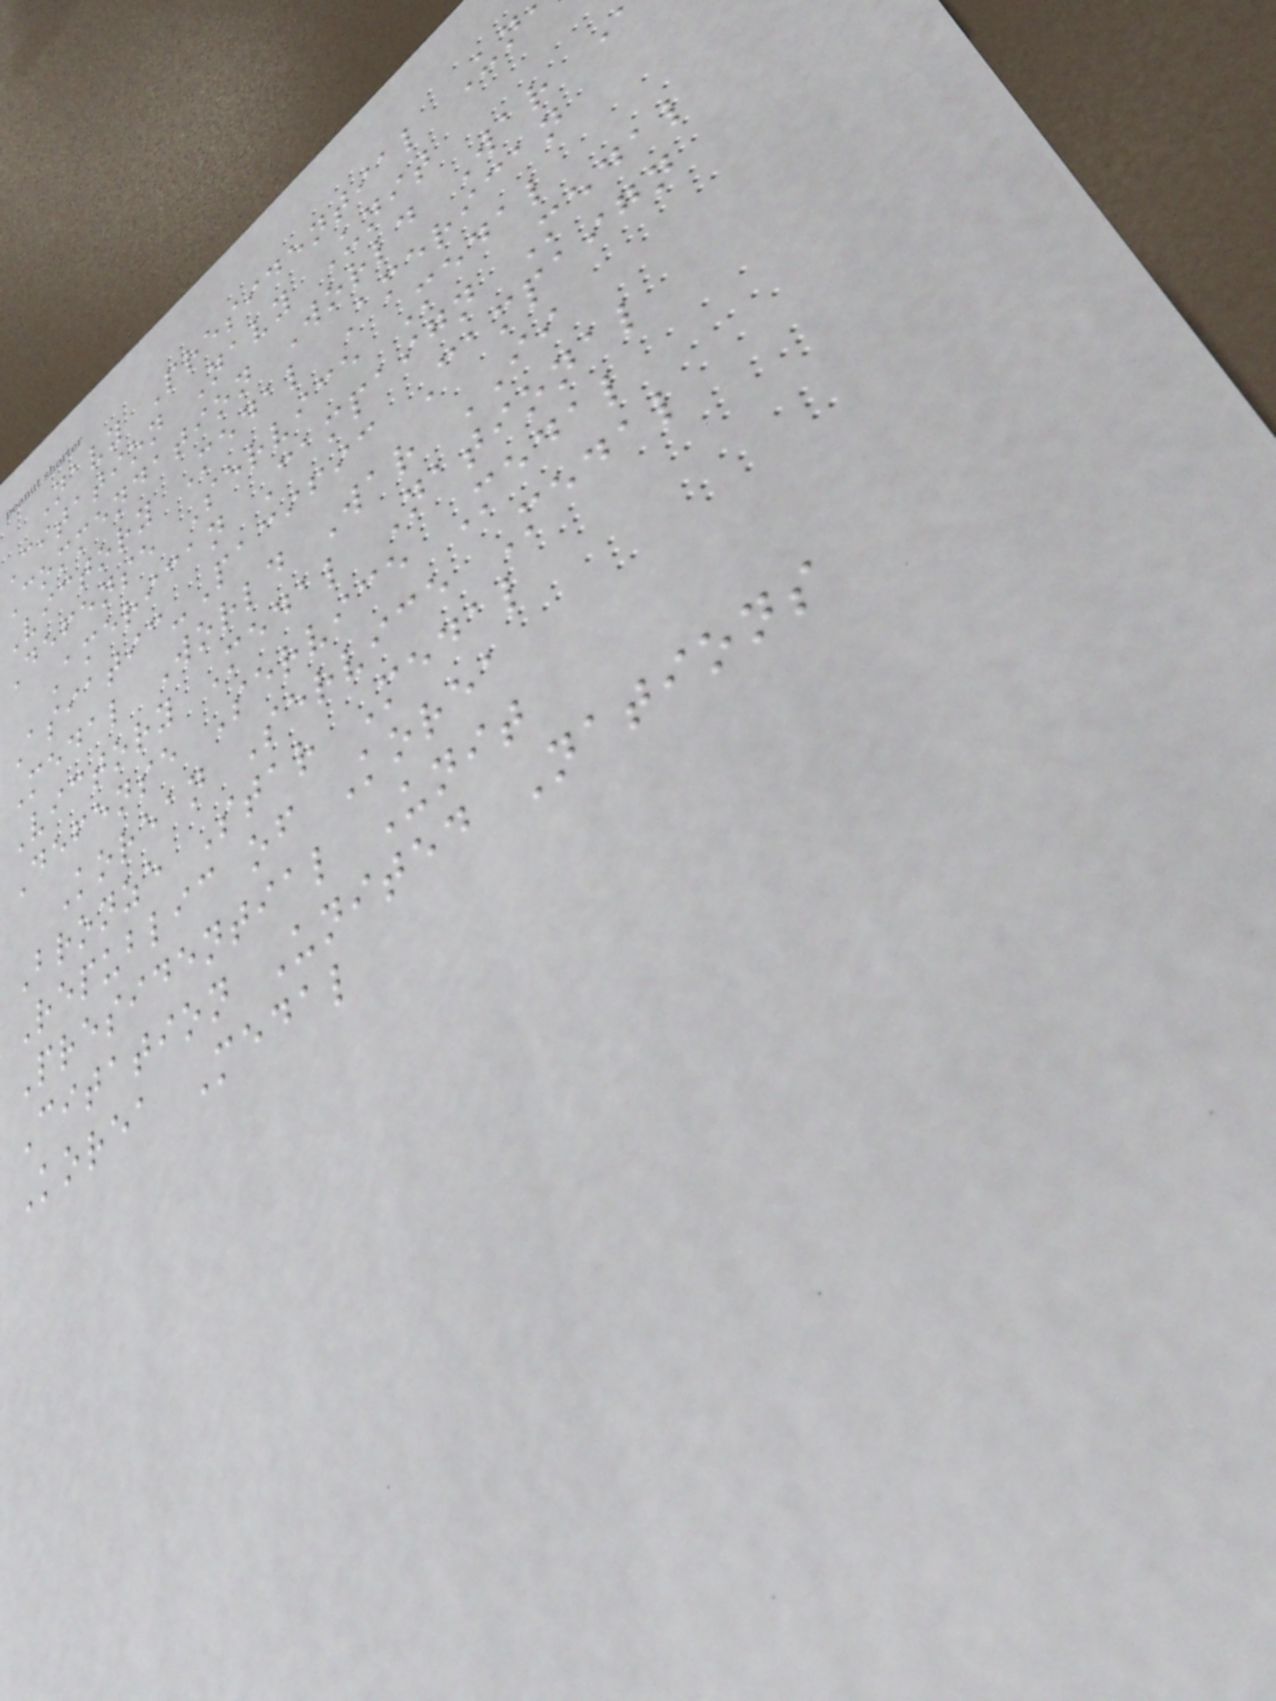Navy Presidential Un
Citation Navy Unit
Commendation World War
Victory Medal American
Defense Service Medal
American Campaign Medal
Asiatic-Pacific Campaign
Medal World War II
Victory Medal National
Defense Service Medal
Korean Service Medal
Bronze Star Medal
Republic of Korea
Presidential Unit
Citation United Nations
Korea Medal
